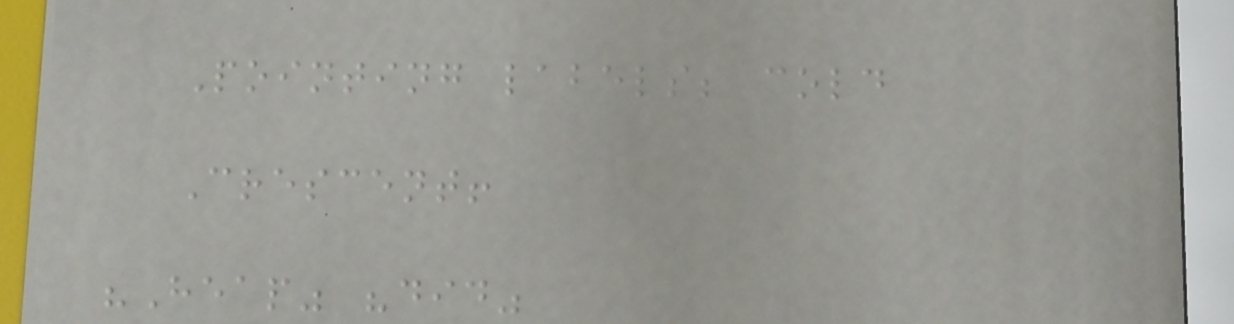Pointing labels; cold
Crescent!
"Heap" "did"
